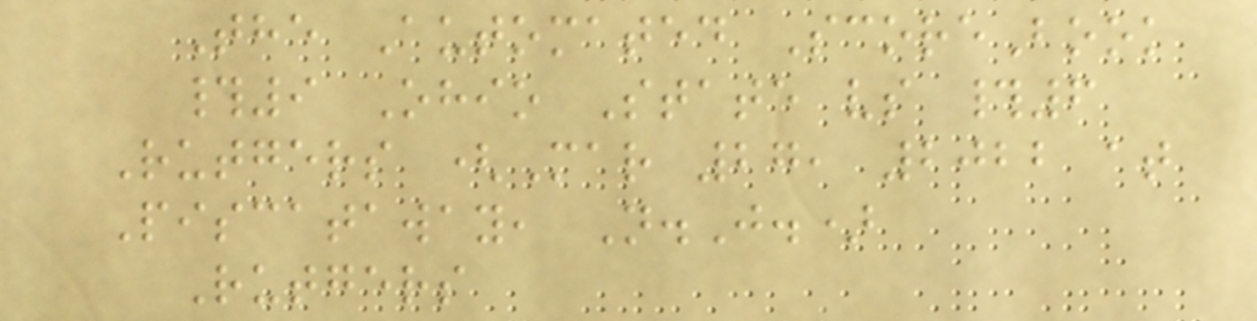The Automated ScoreBook
#9 Ohio State vs #6
Rutgers (Mar 27, 2022 at
Piscataway, N.J.)
Rutgers
